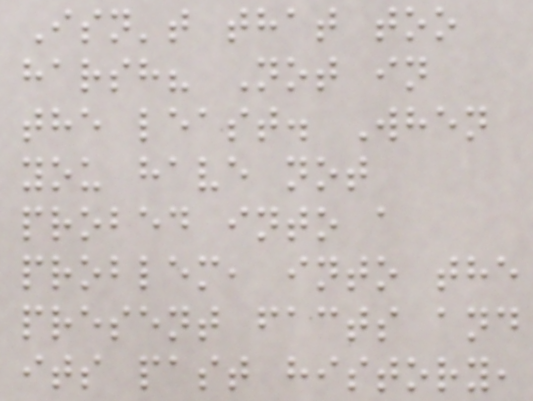Isn't that too
harsh? Not in
the least. When
you have not
probed into a
problem, into the
present facts and
its past history,
